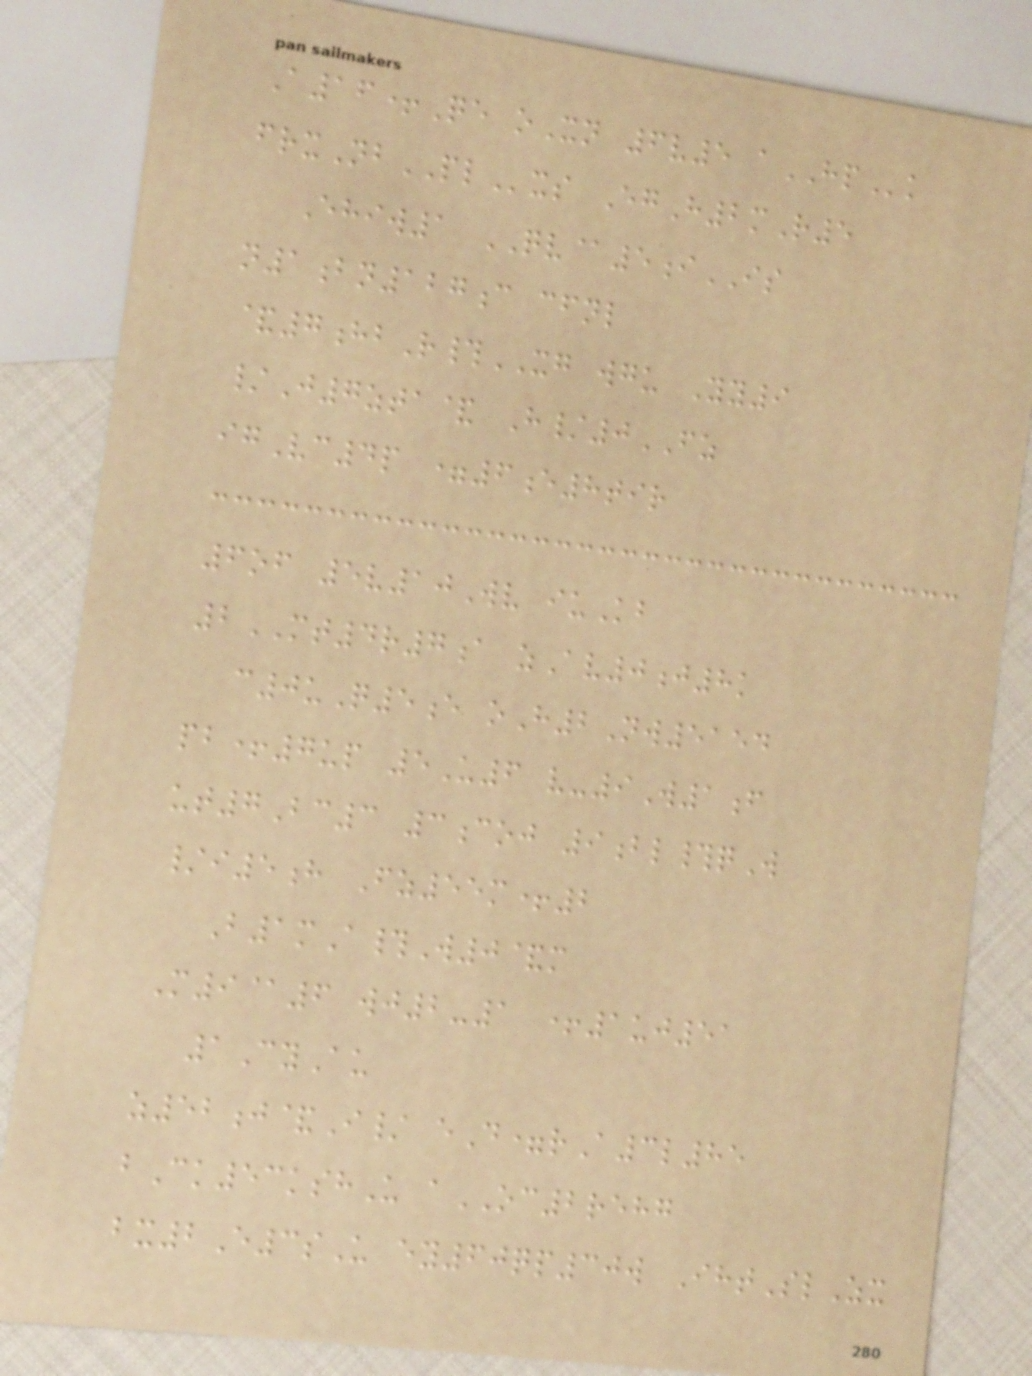A16+Qe oXn 6v5 aHPk
frxNbPLxs EgH2mR5
Ehiw1 QV@5iIS
n1bn127c cfnl
&7hbR#XG wgu Yy9
/J7zta& H/0FZ
igVc4p =6e8tir
6of 5v10Wv iuKb
2MT4r7a zAv0j8k
c0uQ5e oH2Nw5154
pb+7up 5U6 v-9W1f
ut7Bc3 3coj 9bl#qW
/i5h Fz55m+2
B1mA#W0&m
M9@6 wj2-1 +1uj51
1CyAu
z52j&I/ eD=rA3l85
bCk53kshU aOC2rehg
bx2E3sU ey60qp30w IhtSlZx
